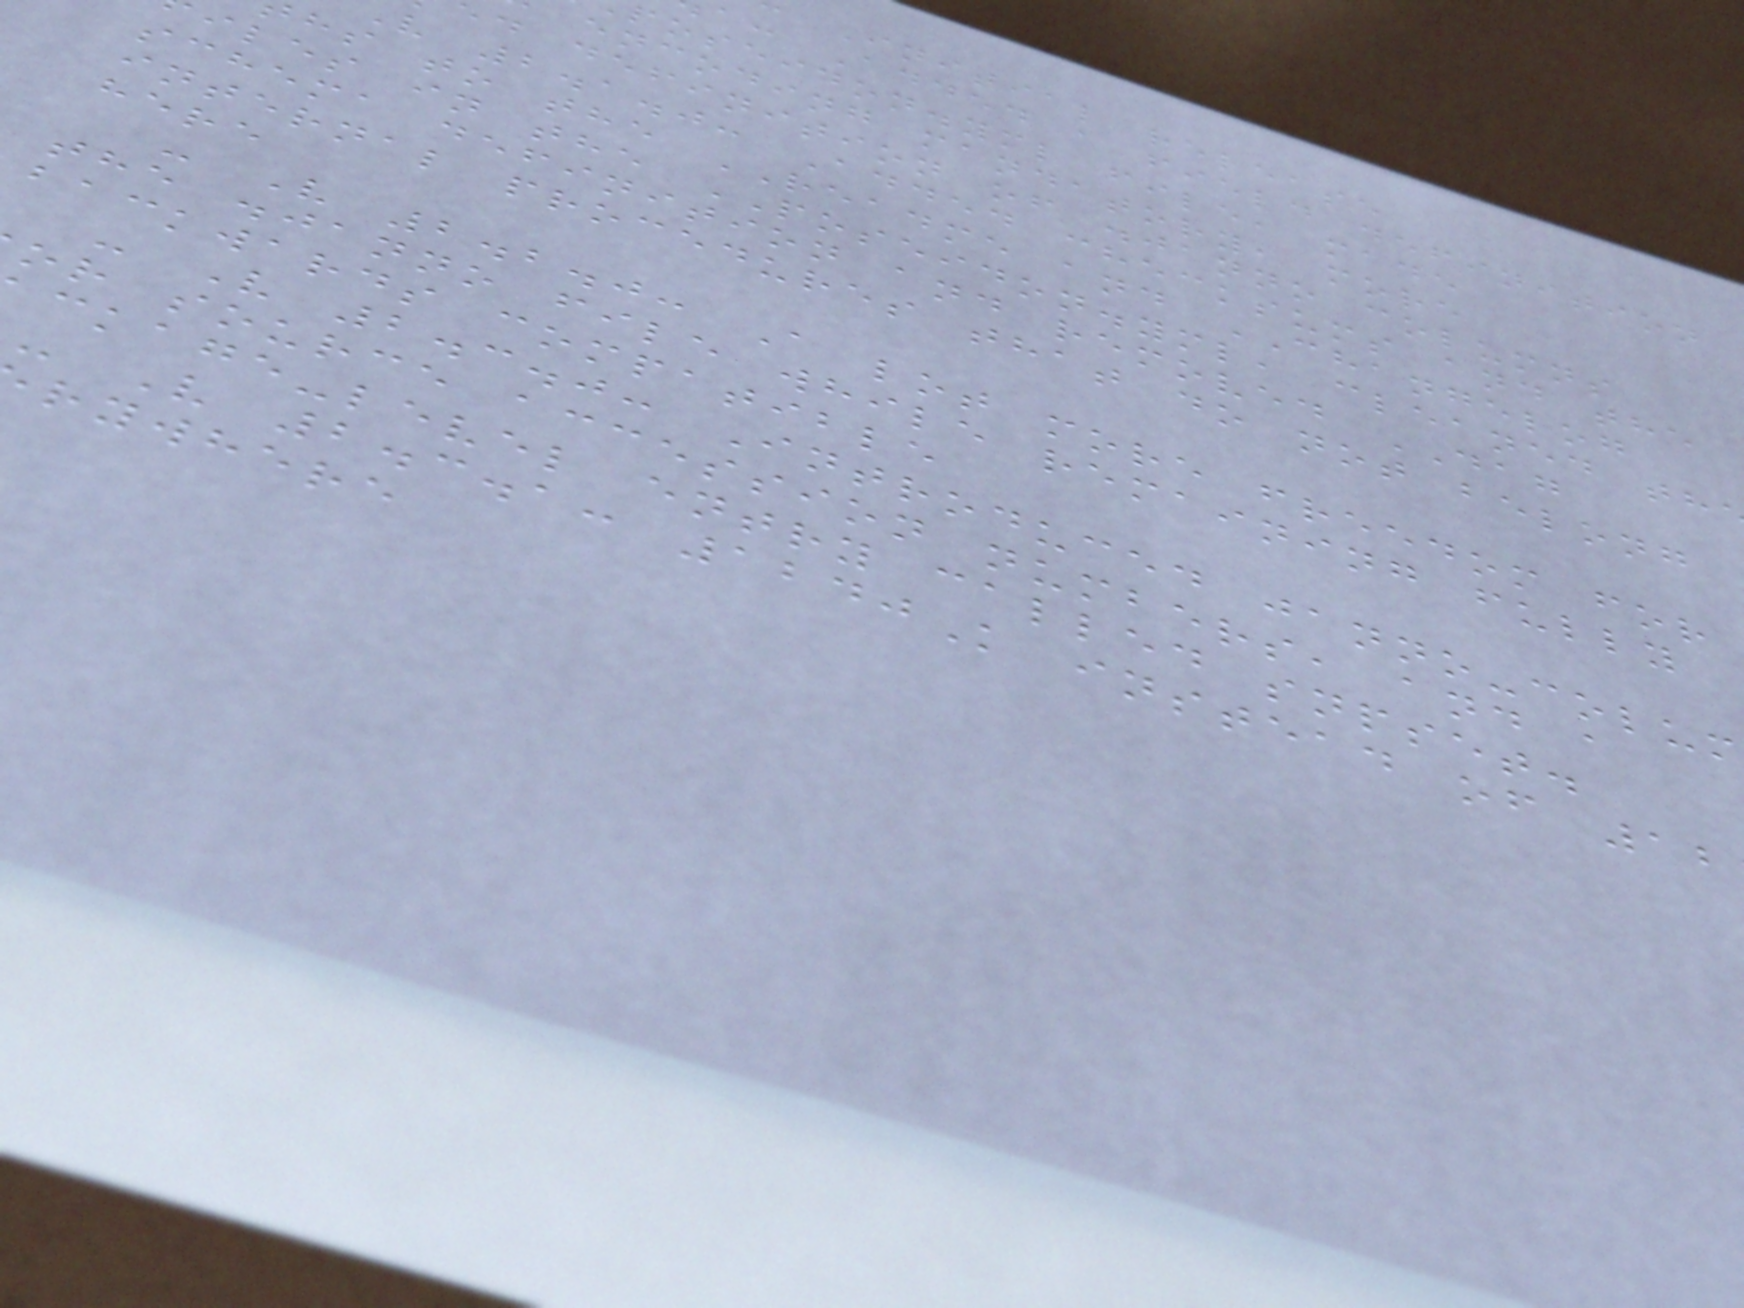Initial release
a: Added a field definition
poseidon.yml file, made
encoding mandatory, more
d definition of .janno columns
v 2.1.0: Added checksums and the
hs to the README and CHANGELOG
iles in the POSEIDON.yml, cleaned th
schema definition and removed DAG
internal procedures that do not belong
here
- V 2.2.0: A lot more freedom for
the .janno file while remaining fully
backwards compatible
- V 2.3.0: Introduced janno-colum
or source accession numbers, and a
ckage-level entry called snpset.
- V 2.3.1: 1240K instead of 12
rywhere
